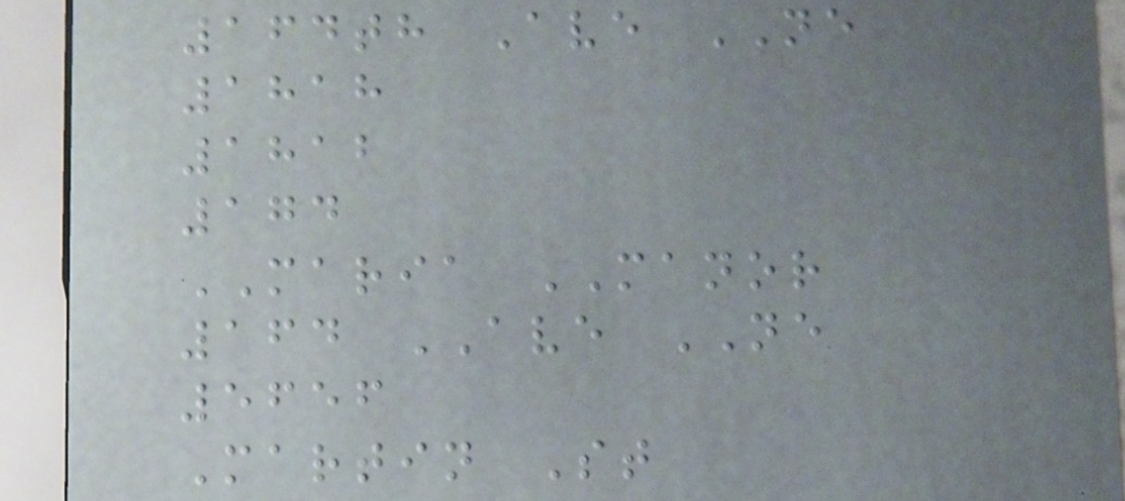164th Ave NE
1818
1812
174
MARIA MANOR
164 AVE NE
5656
Martin St
